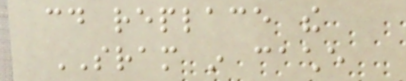could replace the
SRAM in cache
